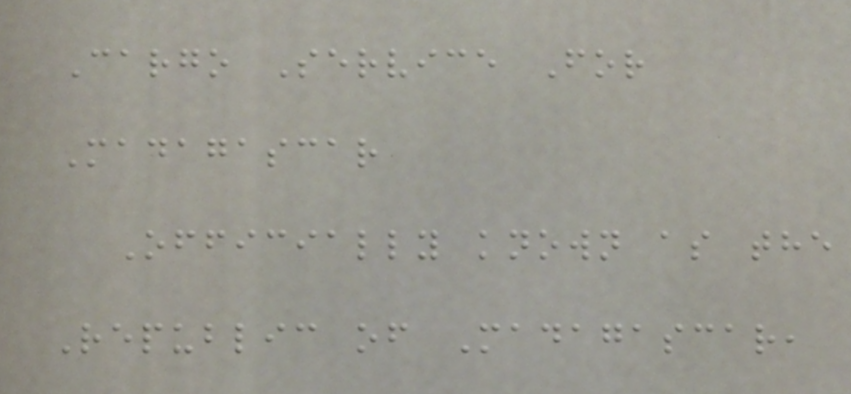Cargo Service For
Madagascar
Officially known as the
Republic of Madagascar,
